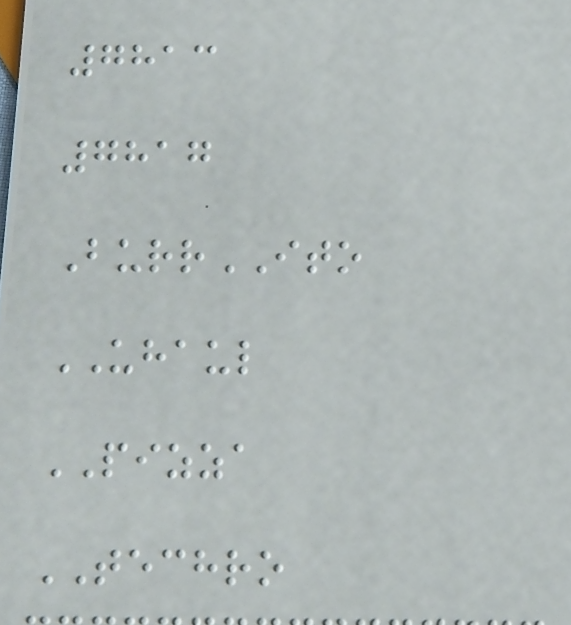7813
7817
BurrITO
UHAUL
PIZZA
TECHRO
